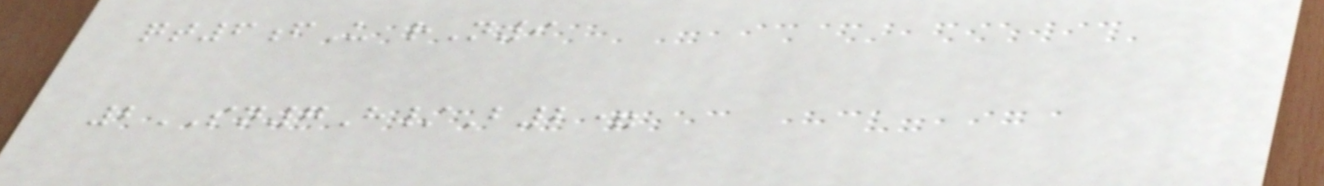qt6fU rN9
2SN7H/B2=
